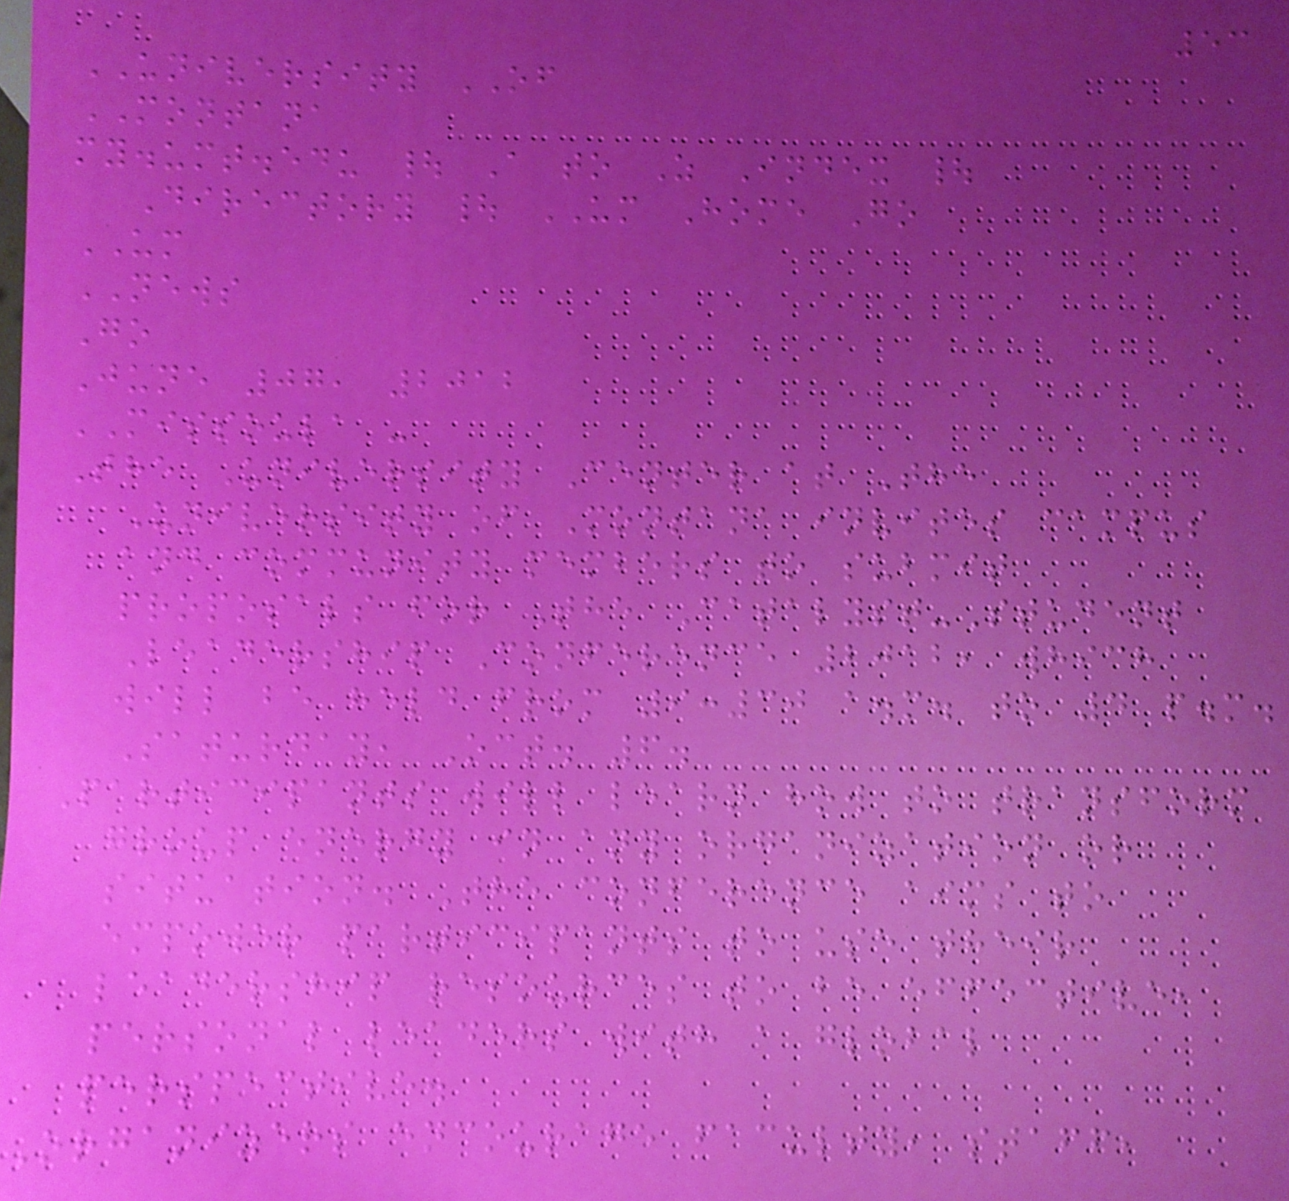53
UNIVERSITY OF
MONTANA
my.umt.edu | A to Z Index |
Directory | UM Home Go
UM
NEWS
Go
June 07, 2012
MISSOULA -
The University Center at The
University of Montana invites campus
and community members to submit
proposals for The Catalyst-Student
Leadership Conference 2012, which
will be held from 9:30 a.m. to 4 p.m.
Saturday, Oct. 6.
Participants will learn how to transform
group energy in any organization or
situation. The conference aims to
empower participants to use their
leadership resources to be effective,
personal leaders with a global
perspective.
Organizers encourage faculty, staff,
